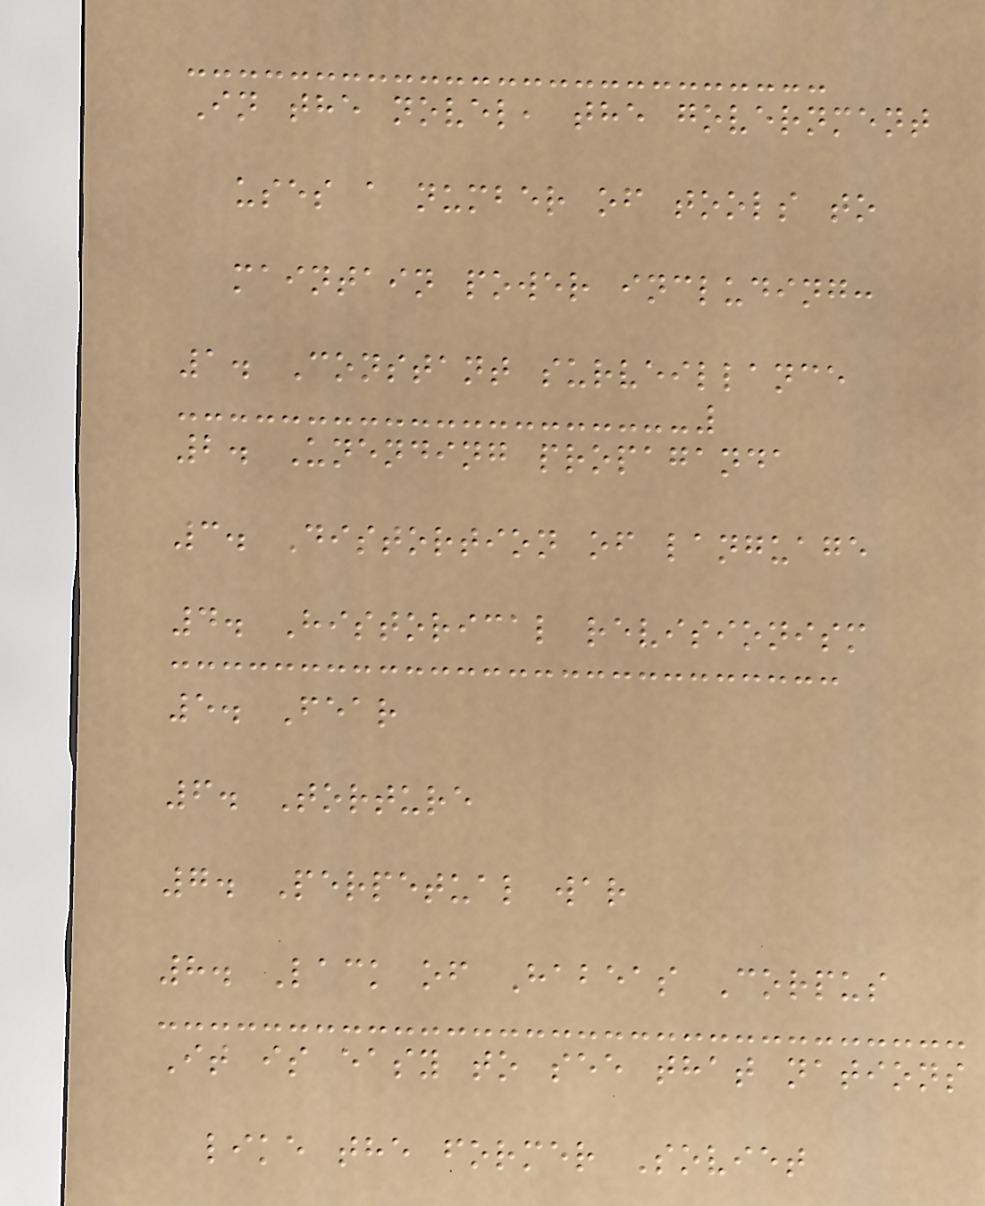In the novel, the government
uses a number of tools to
maintain power including:
1. Constant surveillance
2. Unending propaganda
3. Distortion of language
4. Historical revisionism
5. Fear
6. Torture
7. Perpetual war
8. Lack of Habeas Corpus
It is easy to see that nations
like the former Soviet
